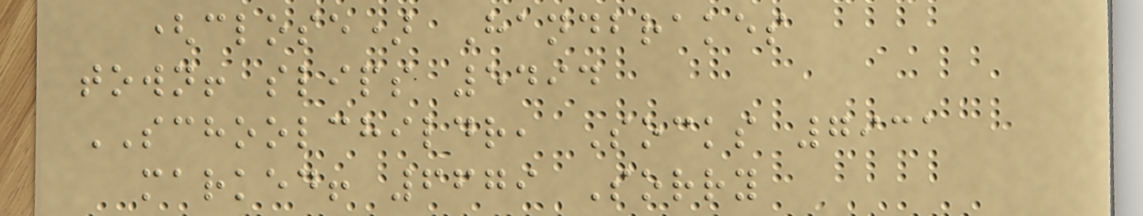(close) Handbrakes
town! slips 5494
SCHOOLCHILDR, Socks 7931
marked! 6679 Sorry
